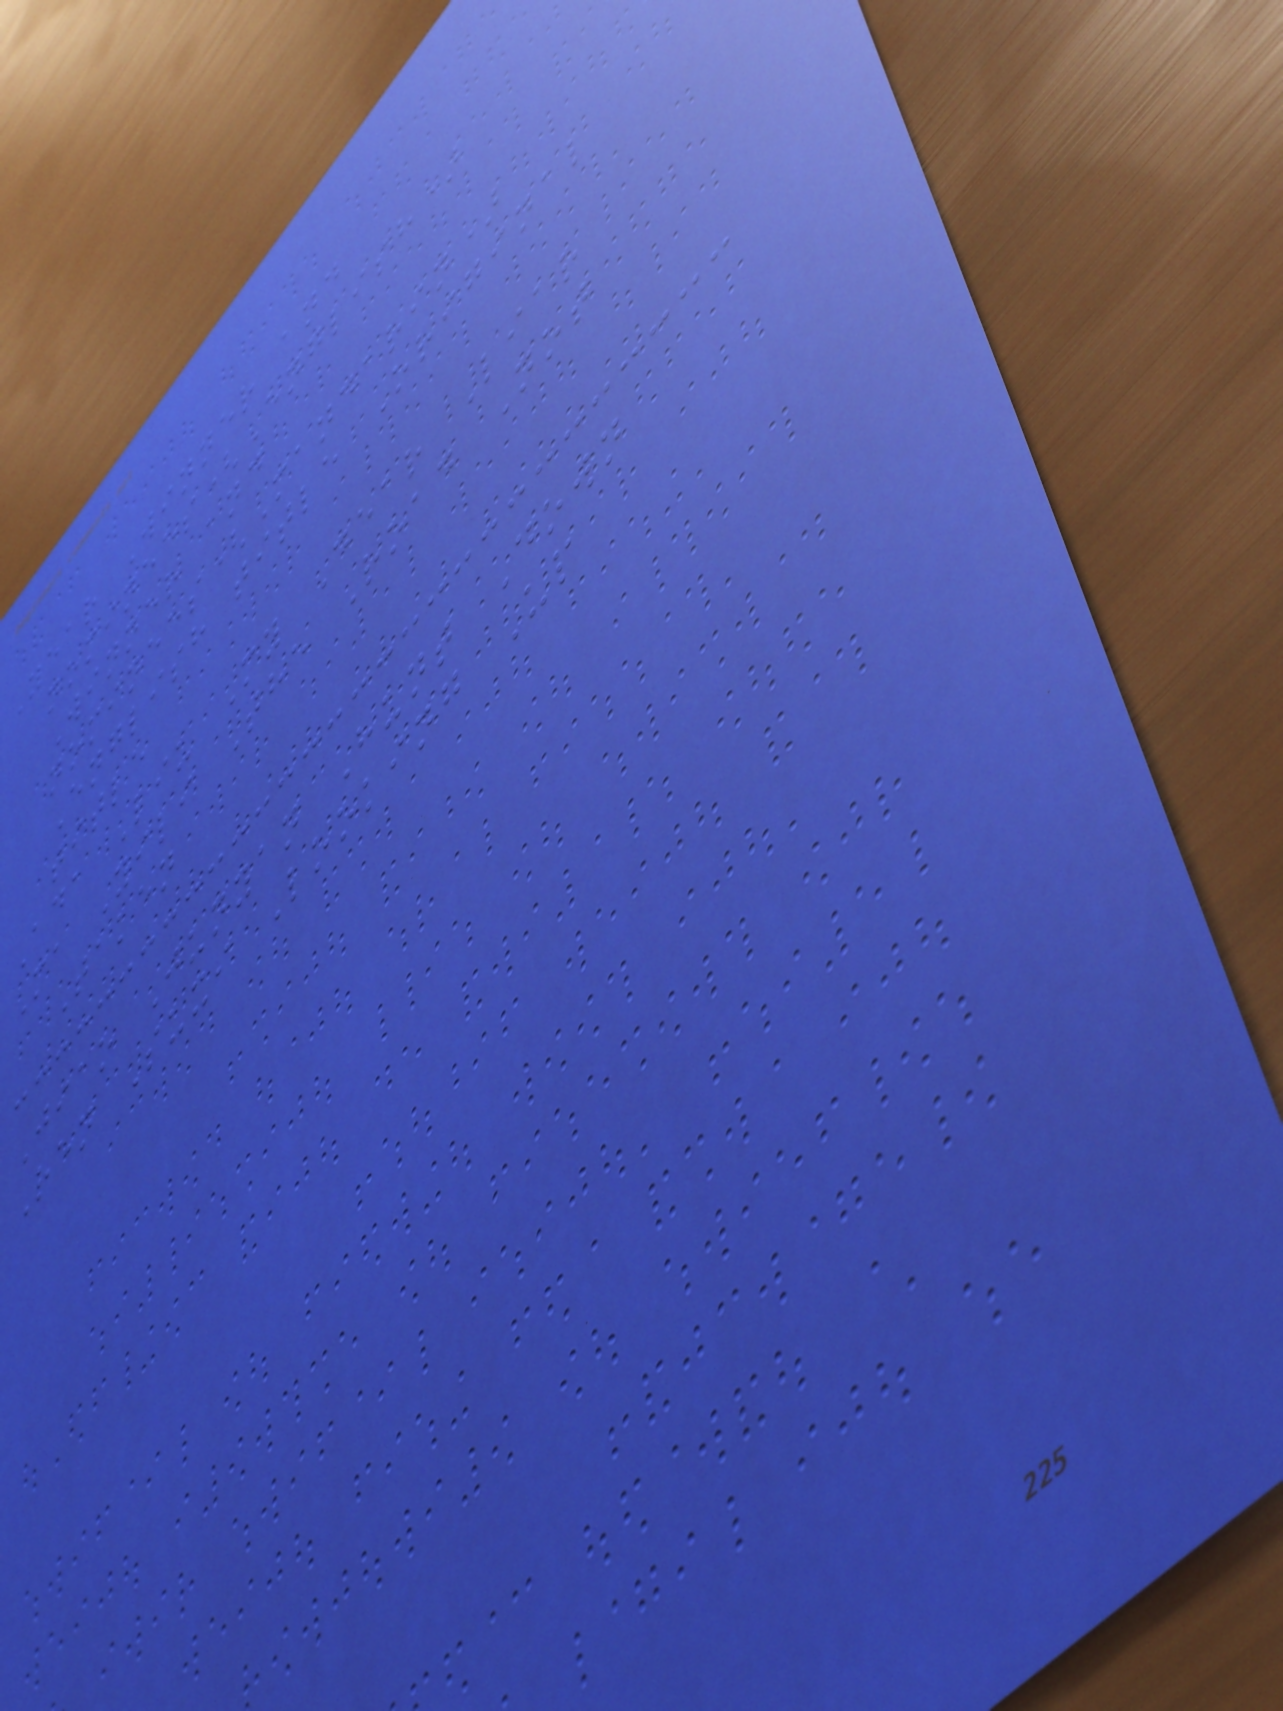Year Winner and
nominees(English)
Winner and
nominees(Mandarin)
English title Original
title
Ada Liu My Dear Liar
Ma Yili The Road Not
Taken
Jiao Junyan Hunt Down
Ren Suxi Looking Up
